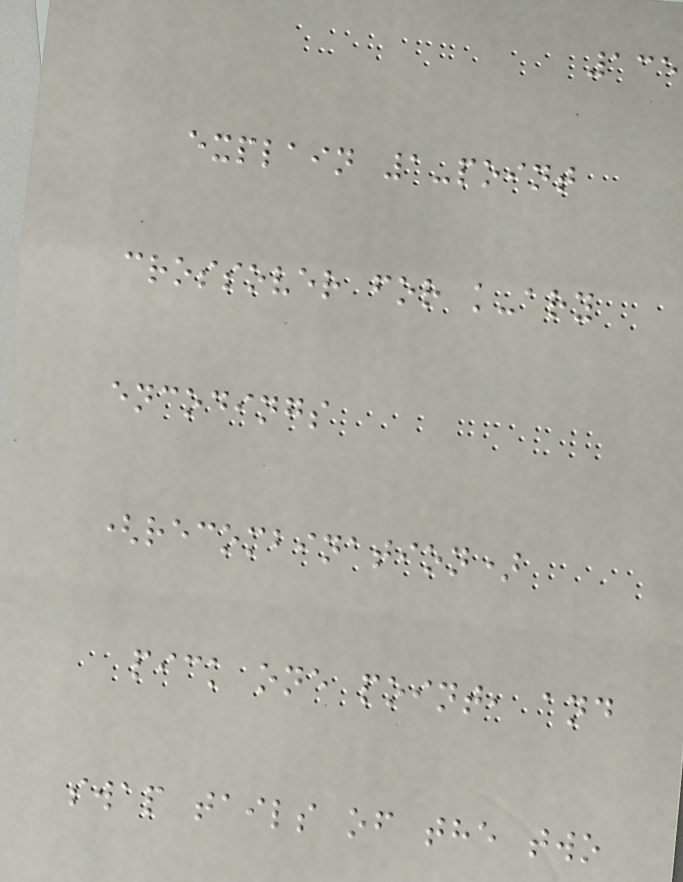135
explain 1-point
crossover for k-ary
encodings
(recombination)
pick one point, and
swap tails of the two
